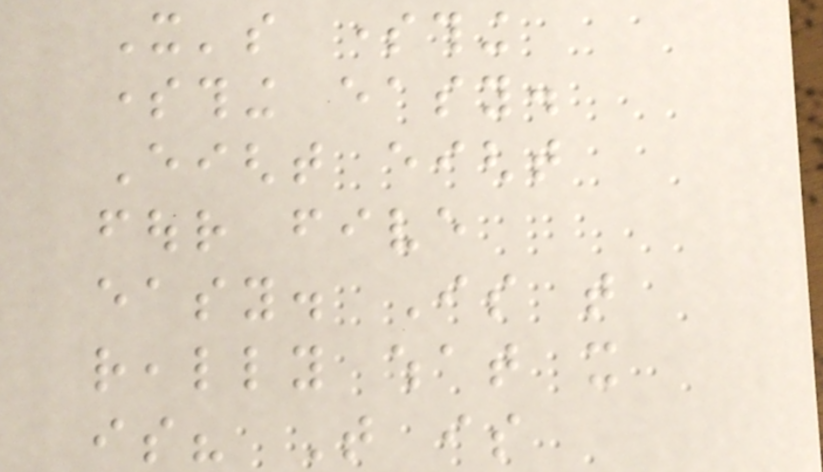It's something
something easy.
Eight eight
four five
easy. Is that
really what it
is? That is
